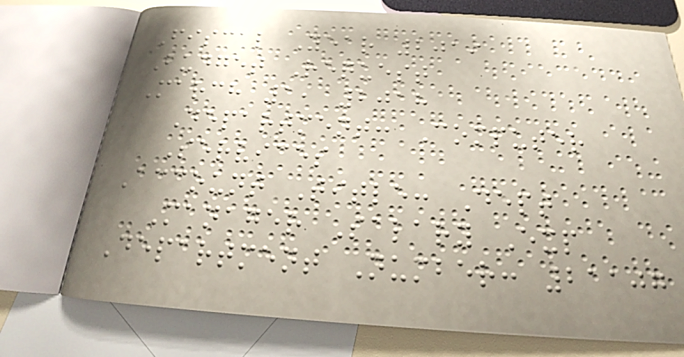Fiscal Year 2019
Budget Request
March 1, 2018
Department: Computer
Services
Account Title: Dept
Manager Salary Exp
Department Number: 21107
